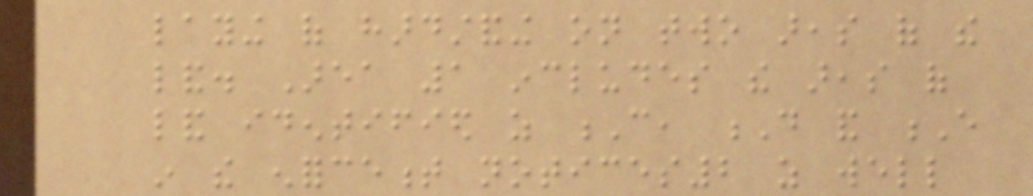laying of hardstanding on two areas of the
land. Area 1 includes the areas of
land identified as C, D and E
in the enforcement notices2 as well
